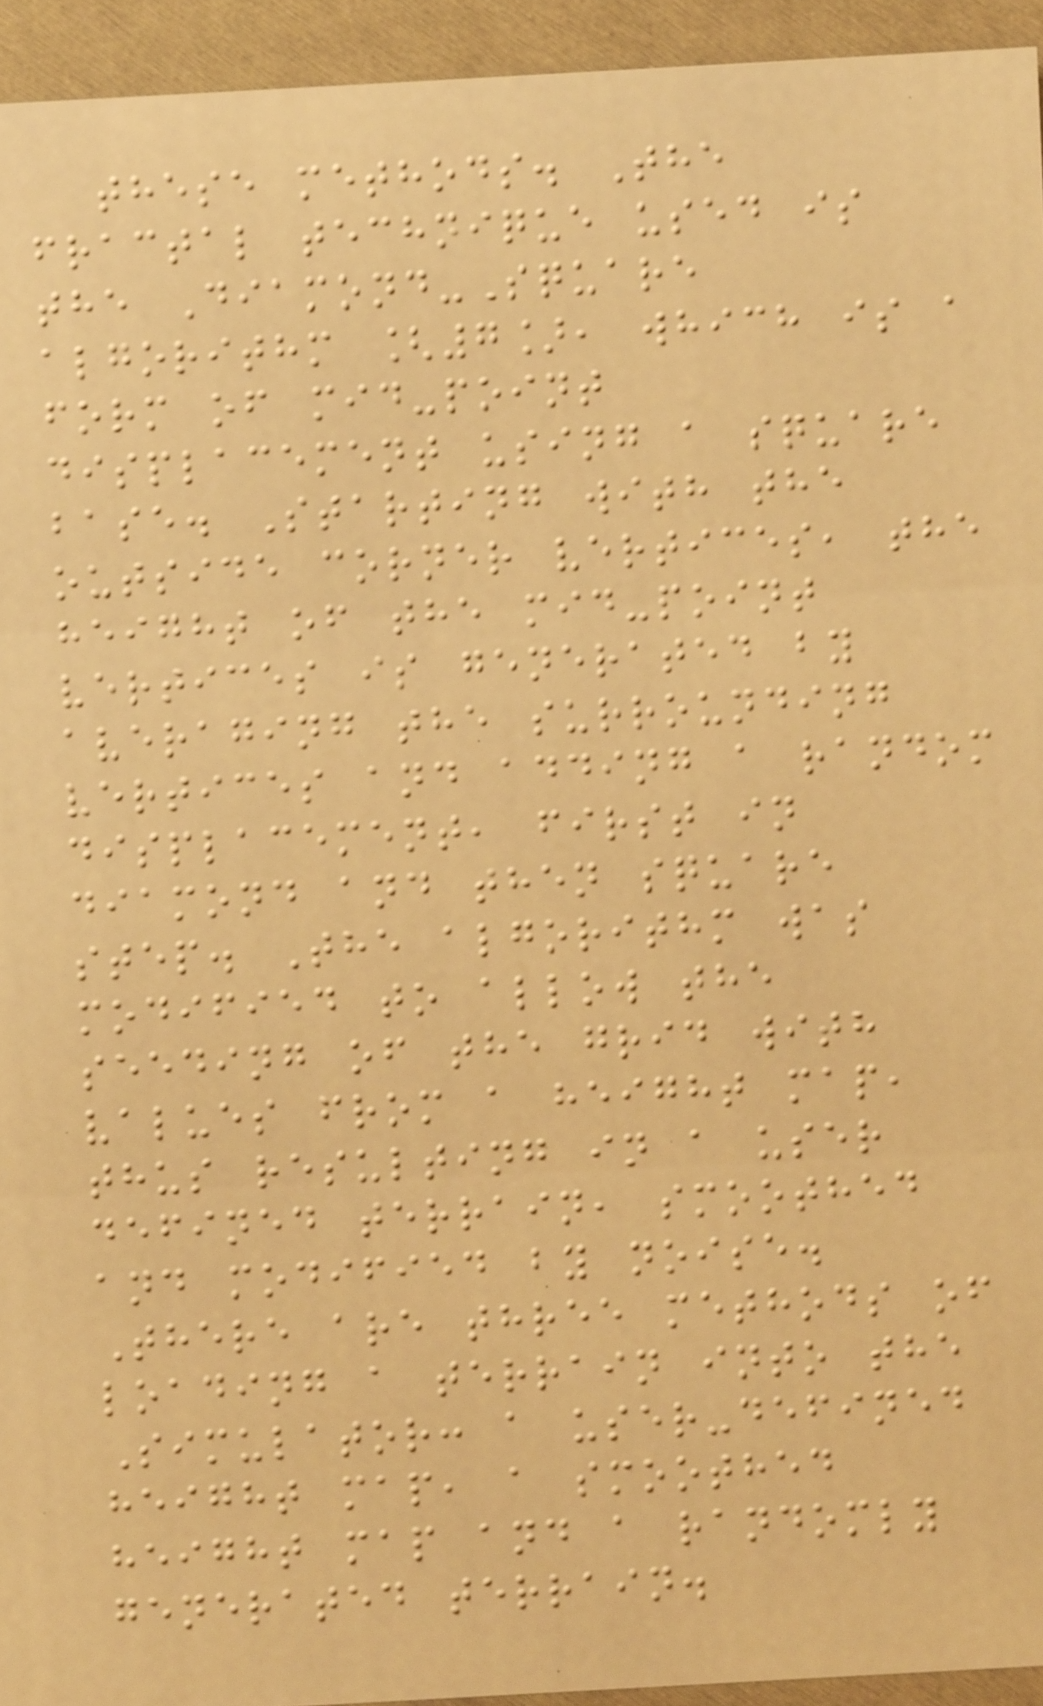these methods. The
fractal technique used is
the Diamond-Square
algorithm [7], which is a
form of mid-point
displacement using a square
base. Starting with the
outside corner vertices, the
height of the mid-point
vertices is generated by
averaging the surrounding
vertices and adding a random
displacement, first in
diamond and then square
step. The algorithm was
modified to allow the
seeding of the grid with
values from a height map,
thus resulting in a user
defined terrain, smoothed
and modified by noise.
There are three methods of
loading a terrain into the
Simulator: a user-defined
height map, a smoothed
height map and a randomly
generated terrain.
